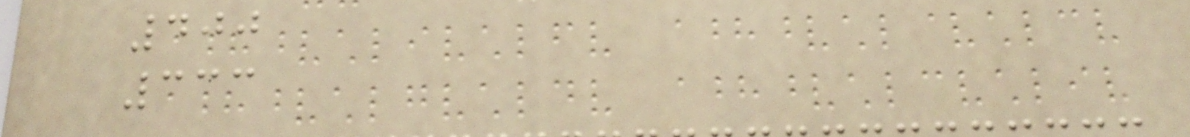400
333
